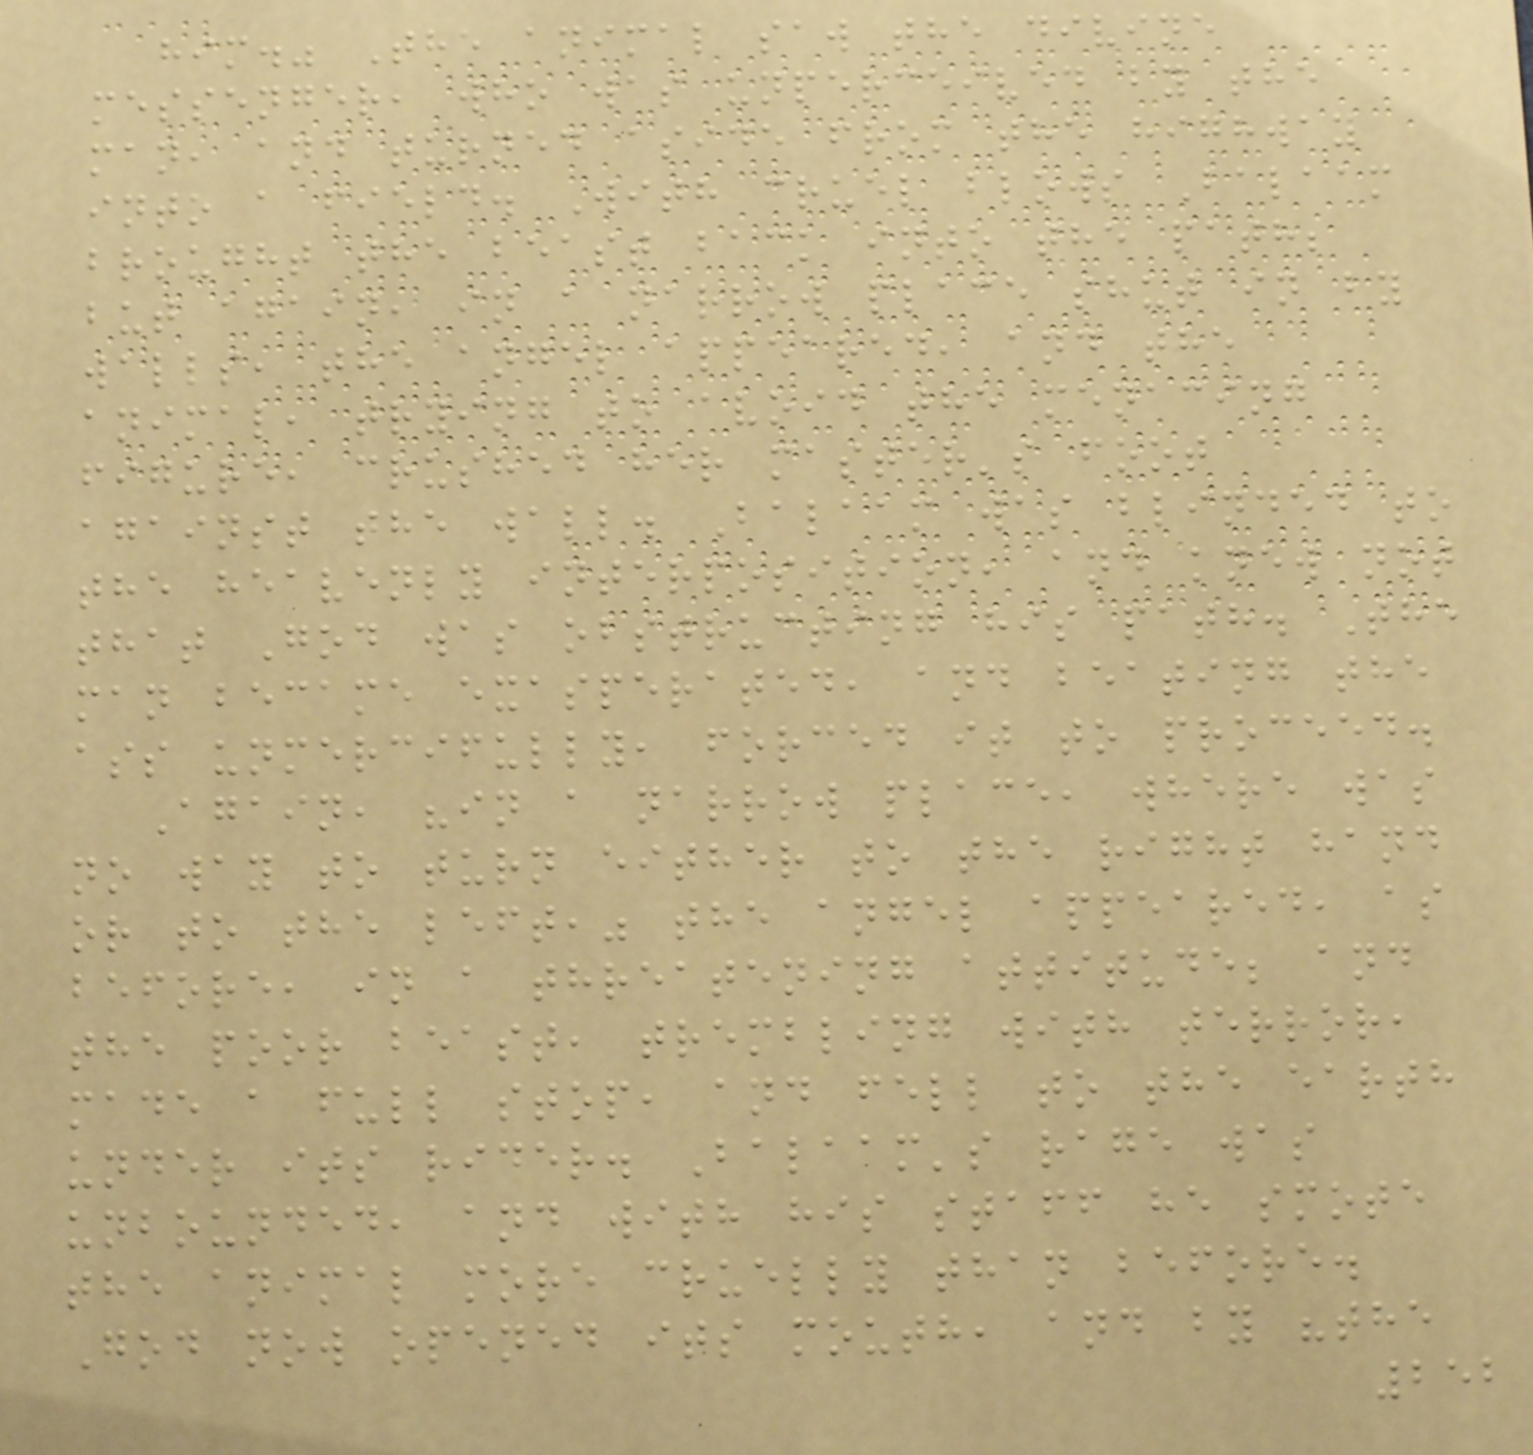him." The animal saw the divine
messenger, who was unperceived by the
man, and turned aside from the highway
into a field. With cruel blows Balaam
brought the beast back into the path;
but again, in a narrow place shut in by
walls, the angel appeared, and the
animal, trying to avoid the menacing
figure, crushed her master's foot
against the wall. Balaam was blinded to
the heavenly interposition, and knew not
that God was obstructing his path. The
man became exasperated, and beating the
ass unmercifully, forced it to proceed.
Again, "in a narrow place, where was
no way to turn either to the right hand
or to the left," the angel appeared, as
before, in a threatening attitude; and
the poor beast, trembling with terror,
made a full stop, and fell to the earth
under its rider. Balaam's rage was
unbounded, and with his staff he smote
the animal more cruelly than before.
God now opened its mouth, and by "the
252
